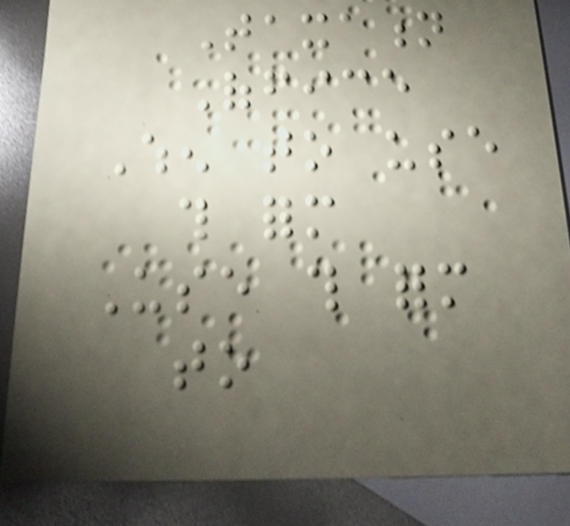Taxation
Office
When to use
this form
Use this form
to
